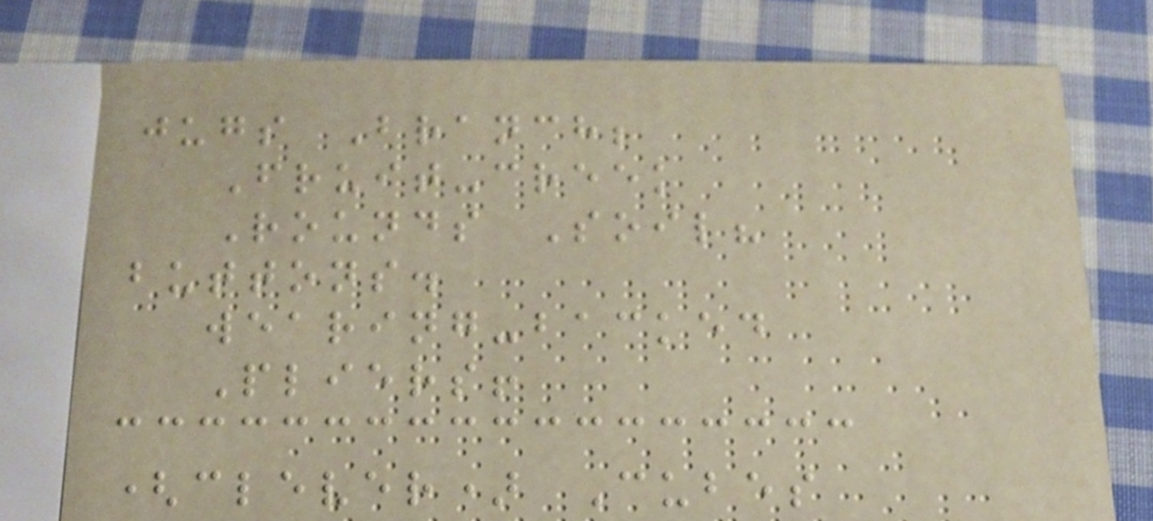jugs Branch;
Fruit-creek
Rounds Soil?
buttons.
wearing-backed
Pliers!
(clever) Cubes
